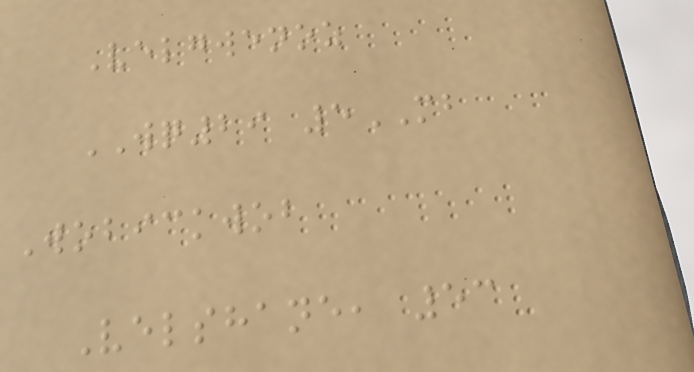Velgwenoz
WQ29 5MB
Wobickwob
Velshane, 53
